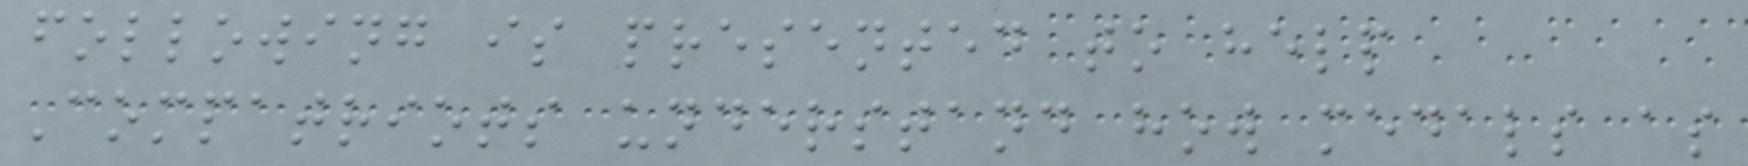following is presented to help
Compatriots understand how medals as
